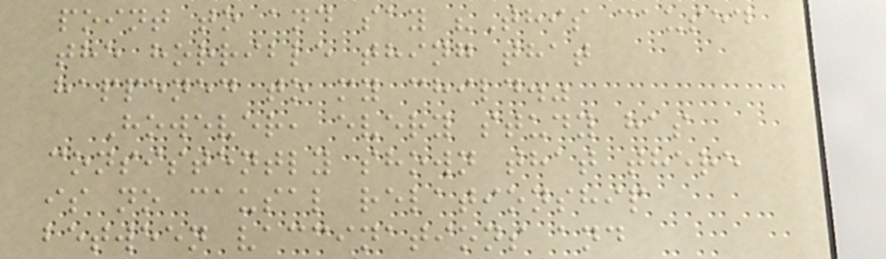point to and say "This caused
the horrible thing that
happened to my child."
However, every study has
consistently shown that there
is no causal relationship
between vaccinations and
